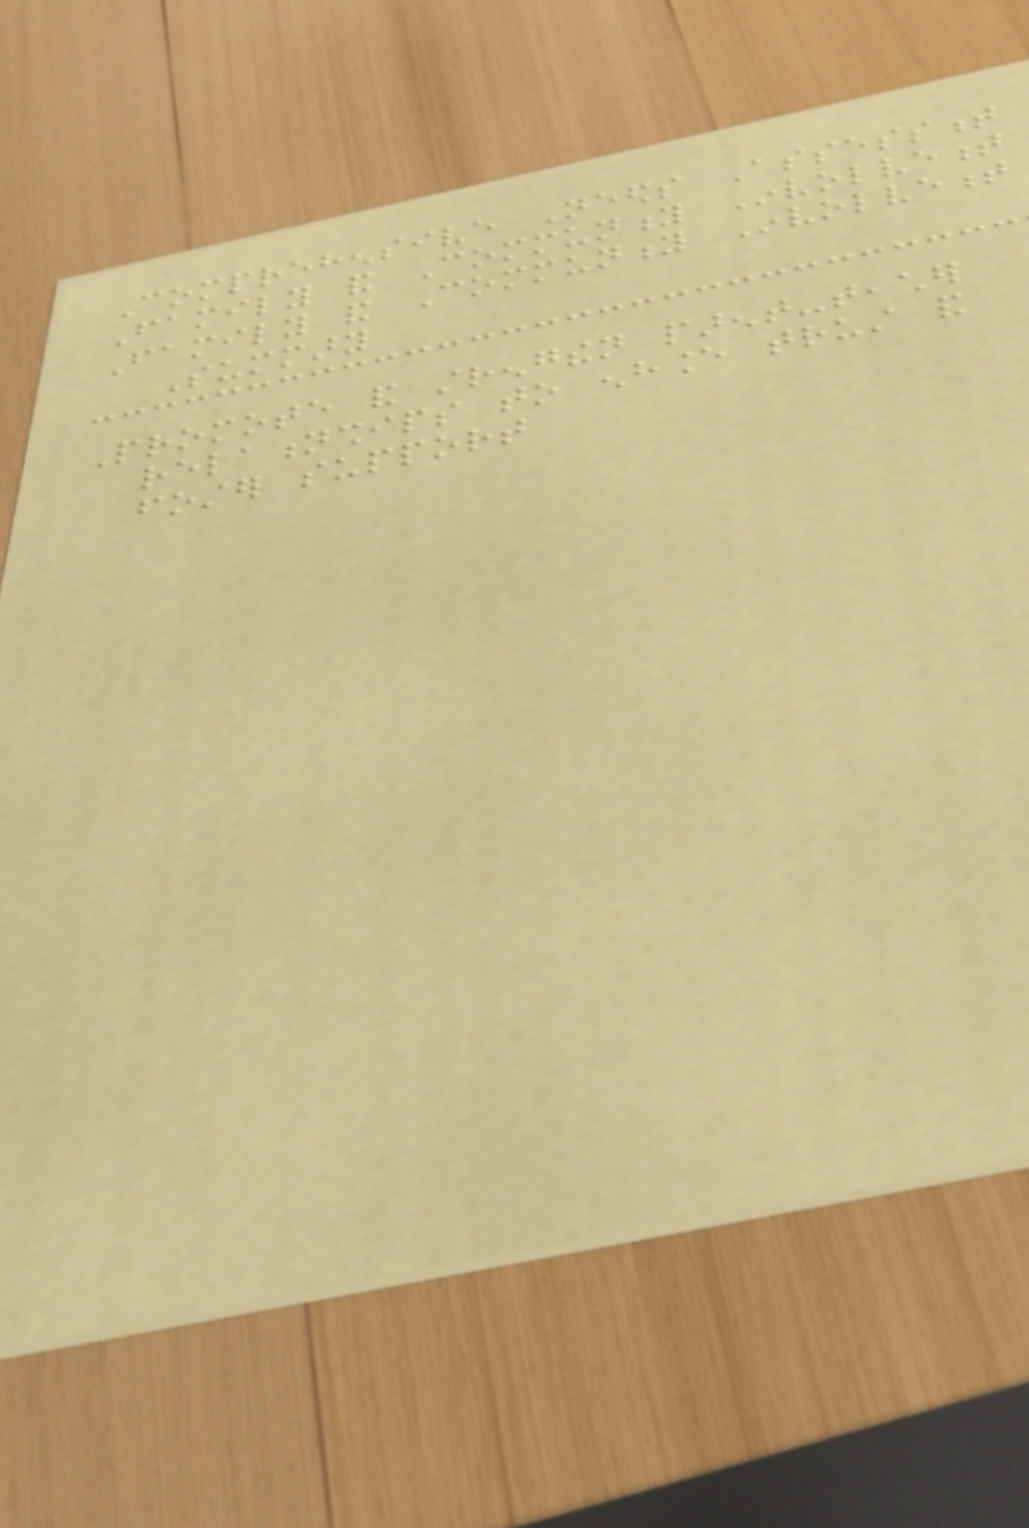Comprehensive Needs Assessment
Family and Community Involvement
Family and Community Involvement
Summary
Promote and strengthen parent-teacher
relationships to enhance trust and
foster support
